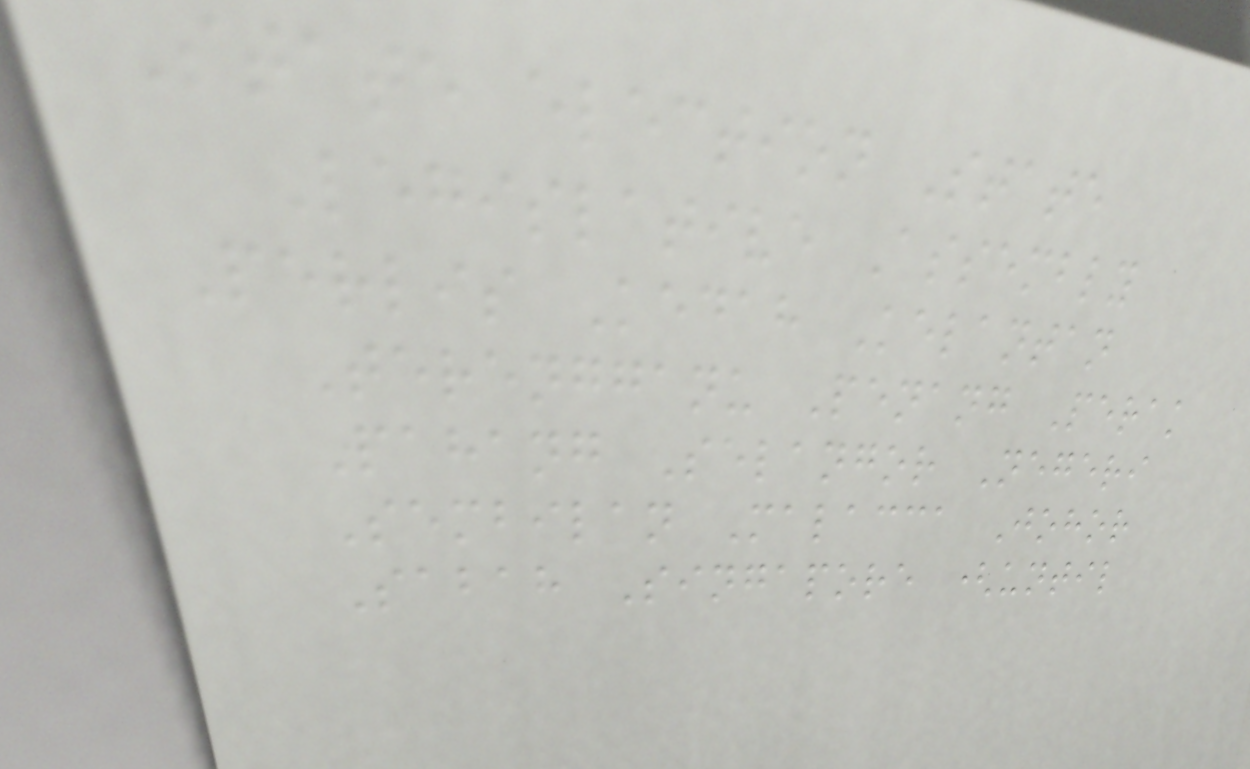State election State
Legislative Assembly
Perlis Kedah Kelantan
Terengganu Penang Perak
Pahang Selangor Negeri
Sembilan Malacca Johor
Sabah Singapore (until
